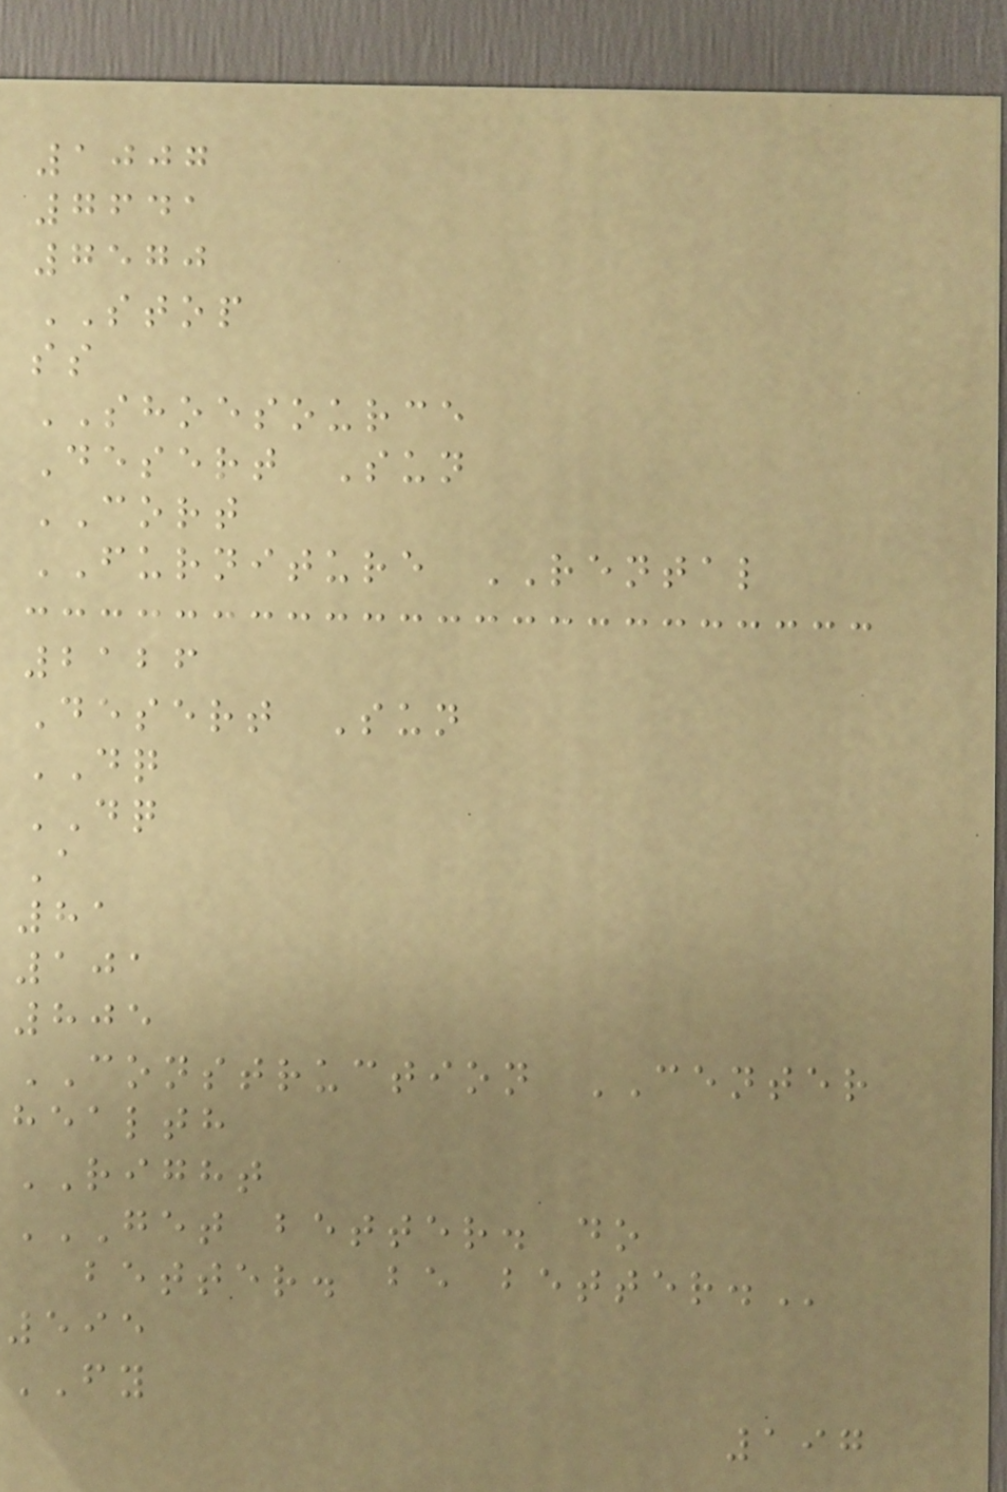1007
7641
7570
STOP
ss
SHOESOURCE
Desert Sun
CORT
FURNITURE RENTAL
2126
Desert Sun
DQ
DQ
A
81
101
805
CONSTRUCTION CENTER
health
RIGHT
GET BETTER. DO
BETTER. BE BETTER.
595
FY
197
